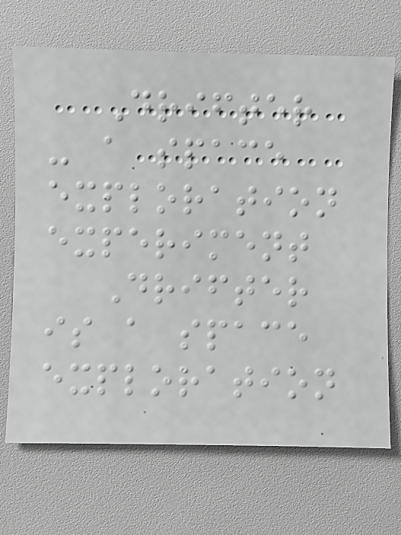Drifter
- a space
exploration
experiment
Drifter
is a space
exploration
